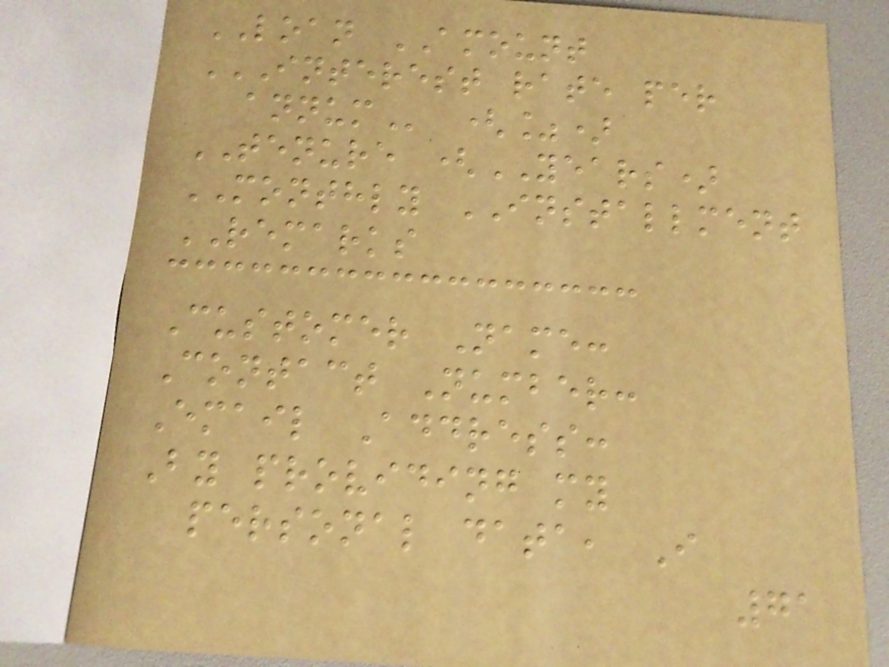LOAN AMOUNT
INTEREST RATE PER
ANNUM (%)
TENURE (YEARS)
MONTHLY INSTALLMENT
REMARKS
Customer Name:
Contact Number:
Email Address:
By providing my
personal data, I
71
